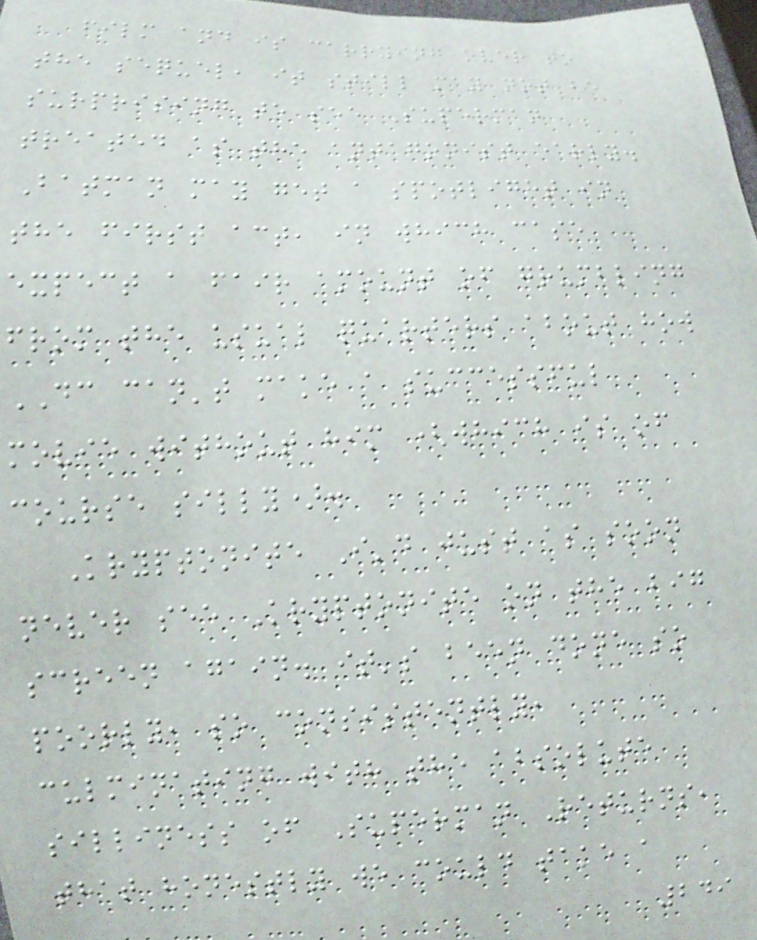film and is carrying over to
the sequel, it still may not be
surprising to see Superman
treated as the antagonist early.
Batman may get a spotlight in
the first act, in which case
expect a fair amount of grumbling
from the usual quarters about how
DC can't make a successful
movie without him (which is of
course silly).
Kryptonite I'd just as soon
never see Kryptonite on the big
screen again. it's been done so
poorly, so consistently,
culminating with the absolute
silliness of Superman Returns,
that honestly we could take a
249
